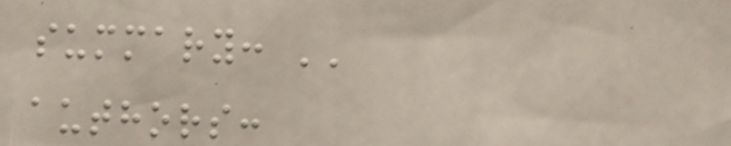summary: ''
authors:
